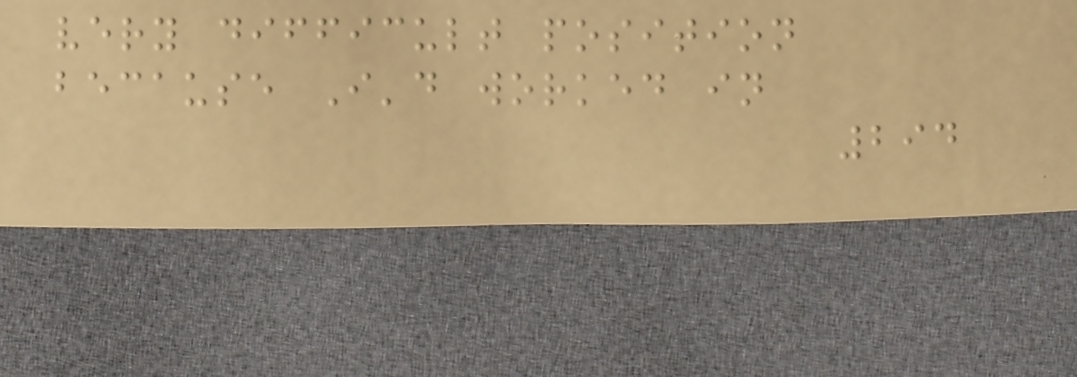very difficult position
because I'd worked in
294
